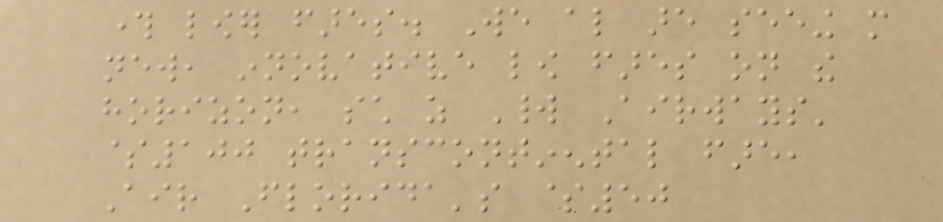through lower fares. We also are seeing more
new, innovative low fares on the
horizon, such as World Airways'
$100 transcontinental fare,
Air Florida's $50
